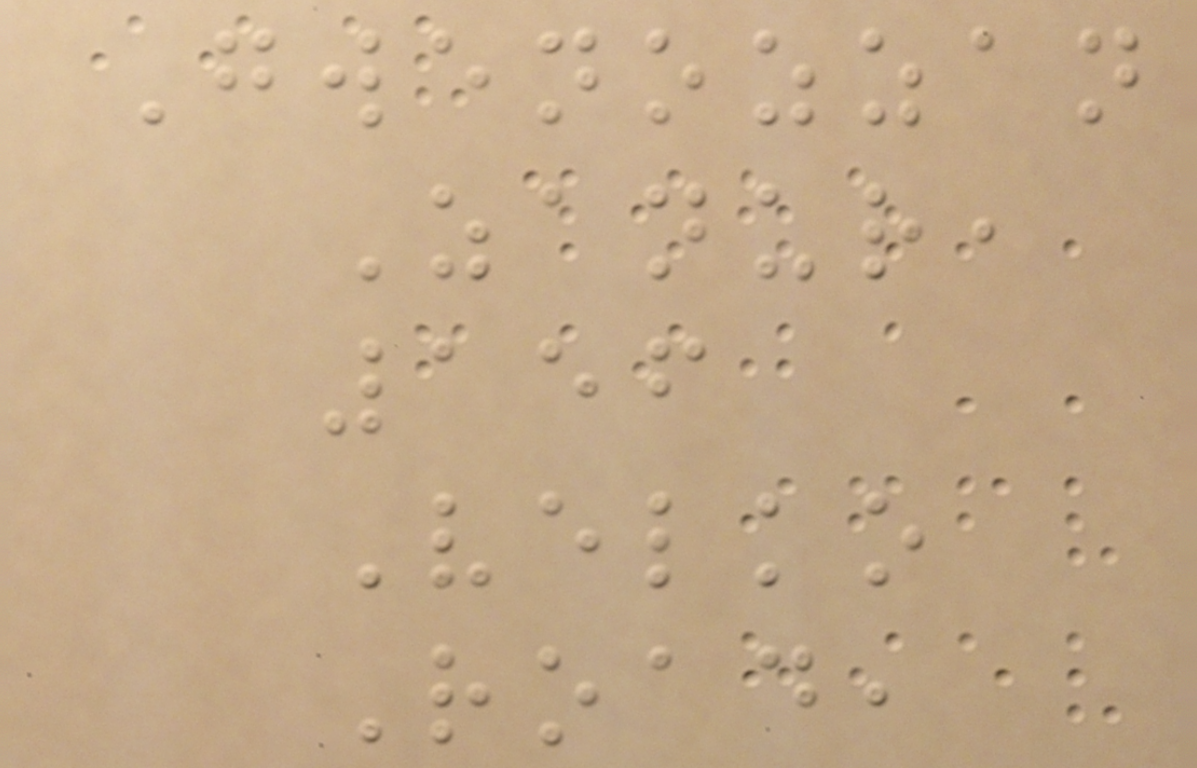Gwenozzan
Zanur,
156
Velko
Road,
